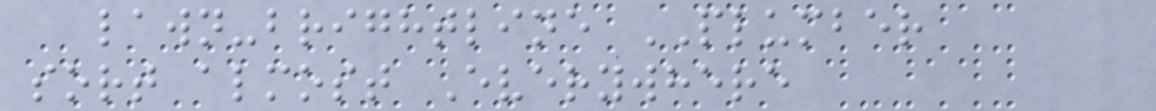lawn-brightline PLUMBER
sort almost Everywhere
